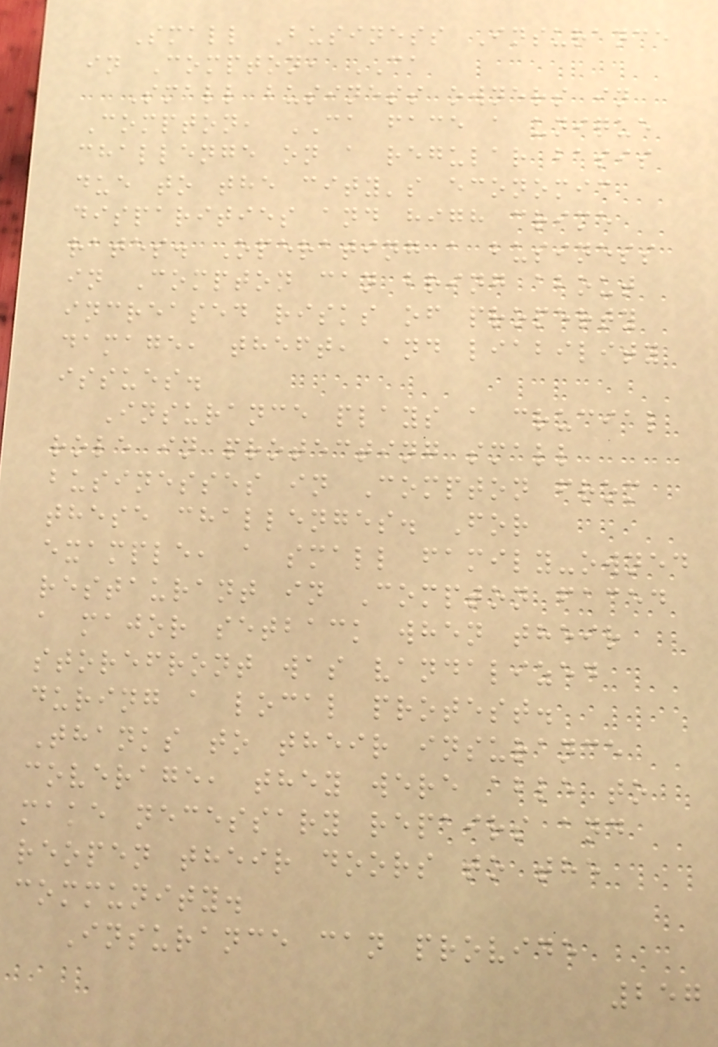Small Business Insurance
in Compton, CA
Small business owners in
Compton, CA face a unique
challenge on a regular basis
due to the city's economic
disparities and high crime
rates. Operating a business
in Compton can bring about
increased risks of property
damage, theft, and liability
issues.
Insurance plays a crucial
role in protecting small
businesses in Compton from
these challenges. For
example, a small family-owned
restaurant in Compton faced
a major setback when their
storefront was vandalized
during a local protest.
Thanks to their insurance
coverage, they were able to
make necessary repairs and
reopen their doors to the
community.
Insurance can provide
257
